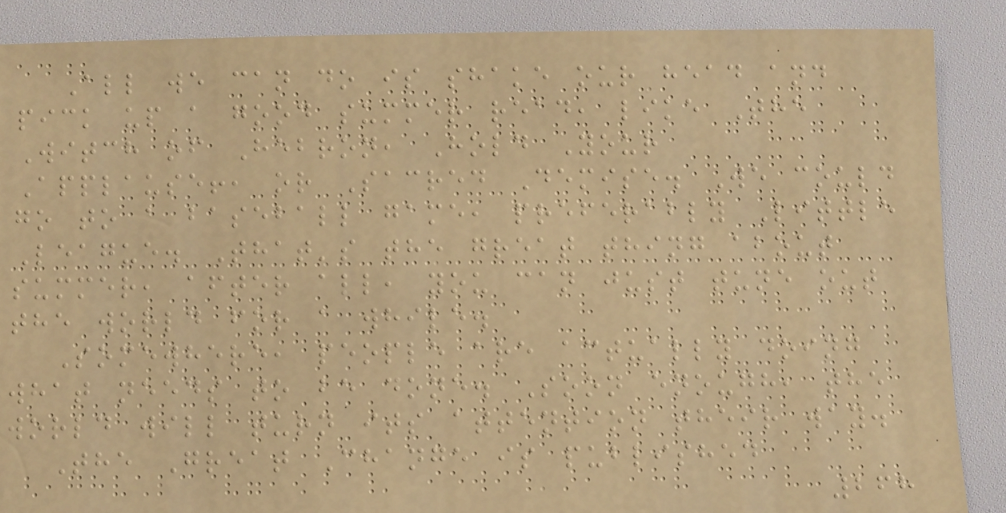All we can do is shake our head and
pick up a good summer read, like The
Witch of Hebron, Hold Your
Applause!, or Sacred Demise. We could
go to a baseball game, preferably Little
League. That's the great thing about
summer, after all, you can just tune out
the world for a while.
Somewhere, people are actually doing
what needs to be done. Soon enough, the
world will turn its attention their way.
The Great Change is published
268
